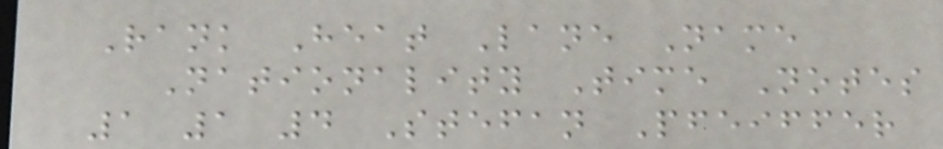Rank Heat Lane Name
Nationality Time Notes
1 1 4 Stefan Pfeiffer
